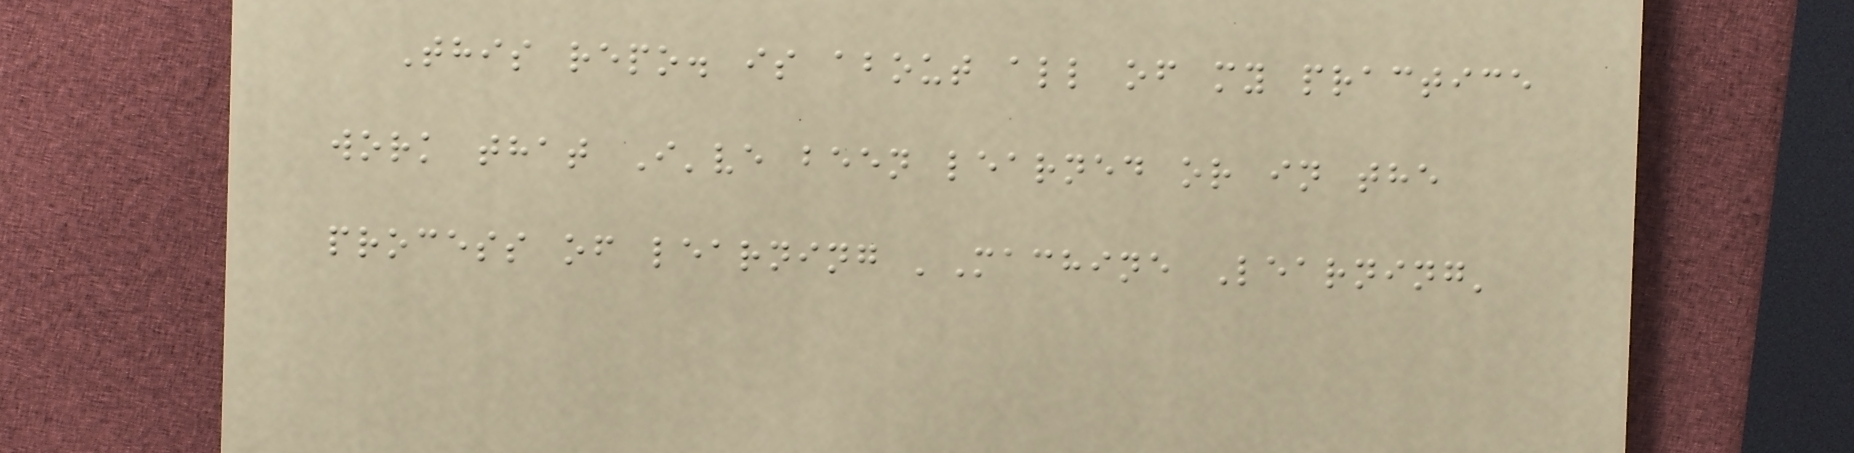This repo. is about all of my practice
work that I've been learned or in the
process of learning 'Machine Learning'
